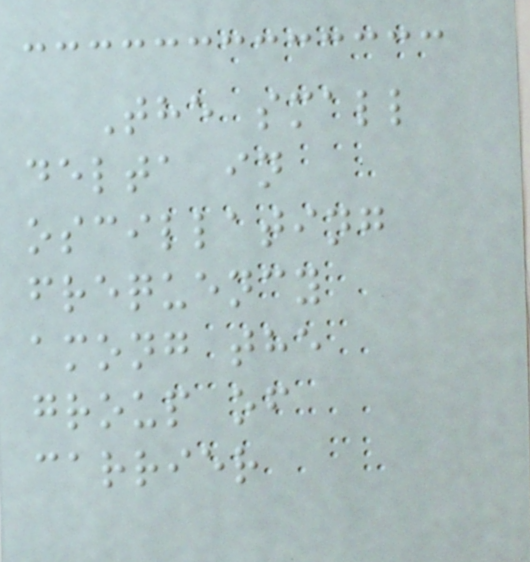The small
delta in
oscillating
frequency
among the
group of
carrier
